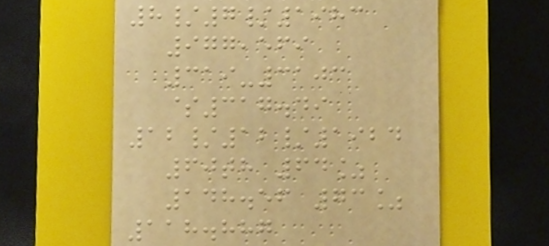8/7/1983
977,569
319-3103
$317.49
12/12/1924
60th 64%
148.56 73%
118.887
